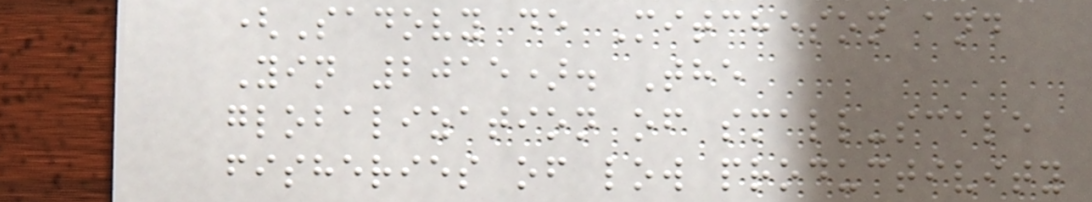(Sadovy de Mitcheson and
Yin 2015). The
globalization of small-scale
fisheries of low productivity
